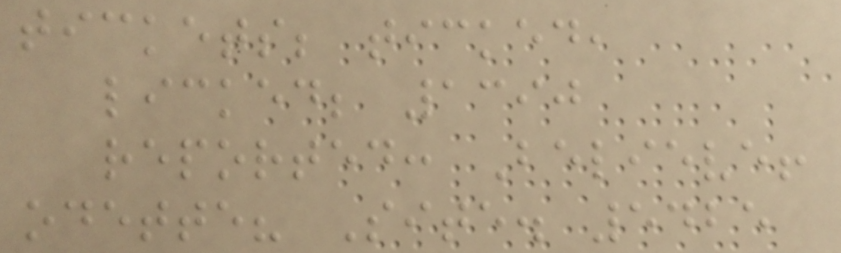tickets; ticked,
licked; 1390
reported: Believe!
odette? Site. 5425
